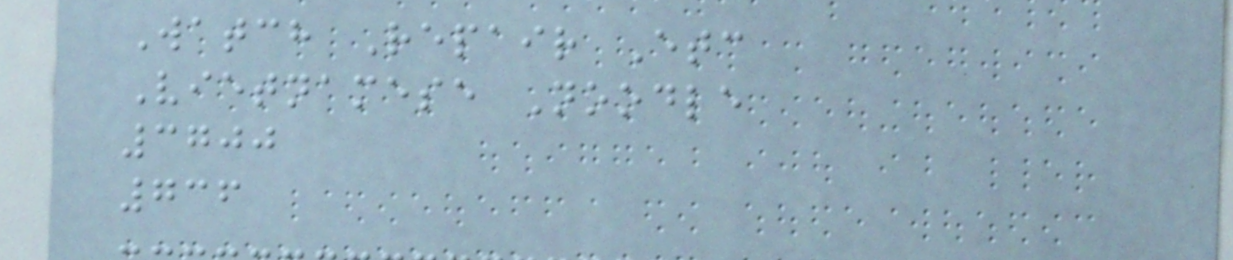Watch Repair Etc
Vietnamese Noodle
3700
736
